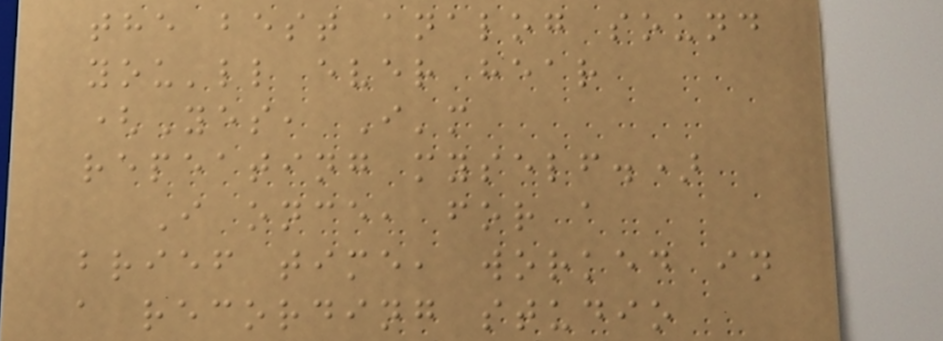the best analog sound
you'll ever hear
(Yes, I'm
repeating myself.)
I once, for a
brief time, worked in
a recording studio
